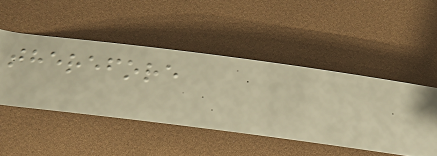therefore
